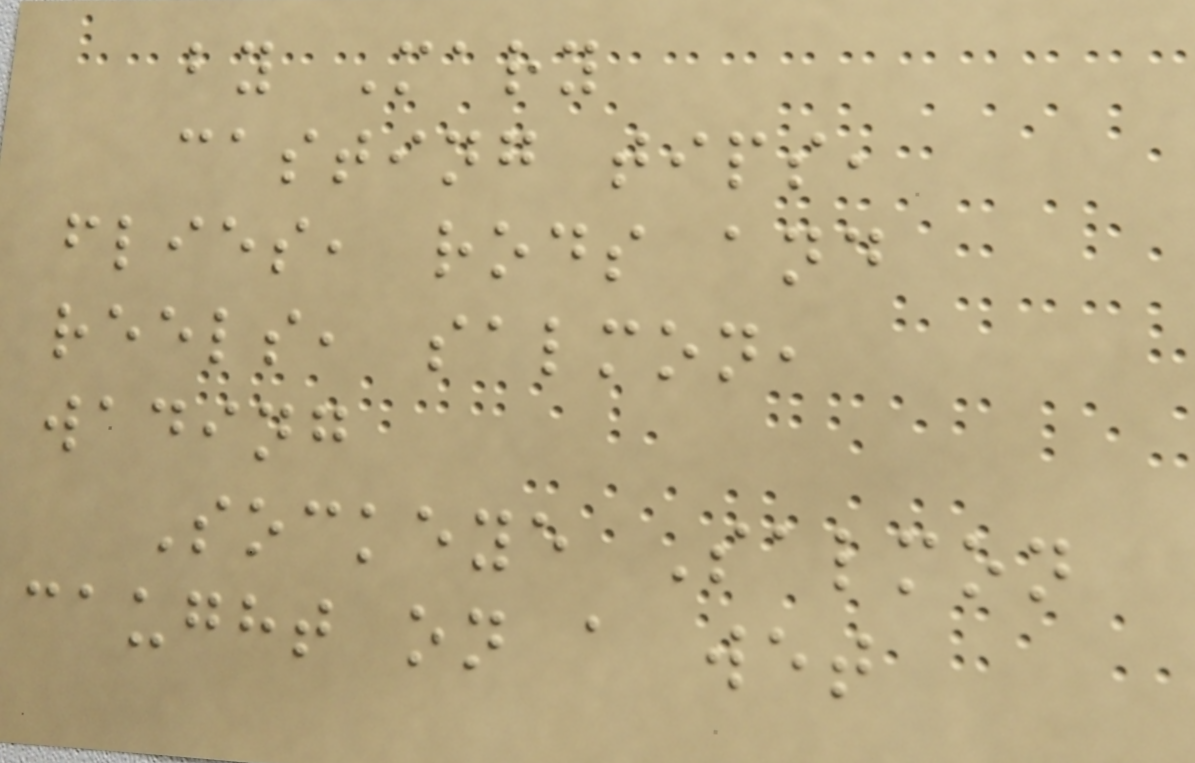by Mary
casting tips,
flies, rods and
reels, salmon,
wading
Sockeye Salmon
caught on a wet
